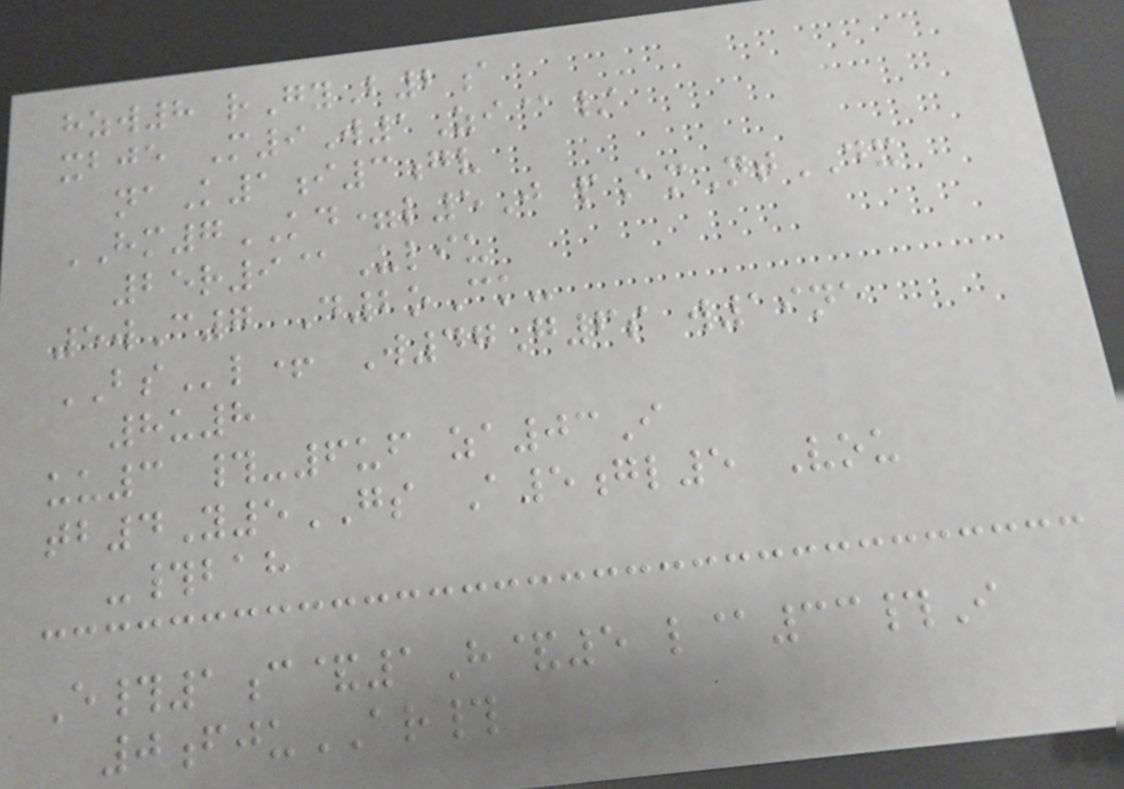hzw8 rGyB2a
xbje M9W1Zi@/
naK1i3gv
HM7KD=l5J pAmNtDX
25r9@Uliu
5wC7 D2oCk-
BSl+ W47G6s w19ne
8u8
uu3 #-6uf za03I
tb4Y5GS A5gl5 Vou
-#bah
E#1c&1H&5 l@33#I
0fjuAR#
